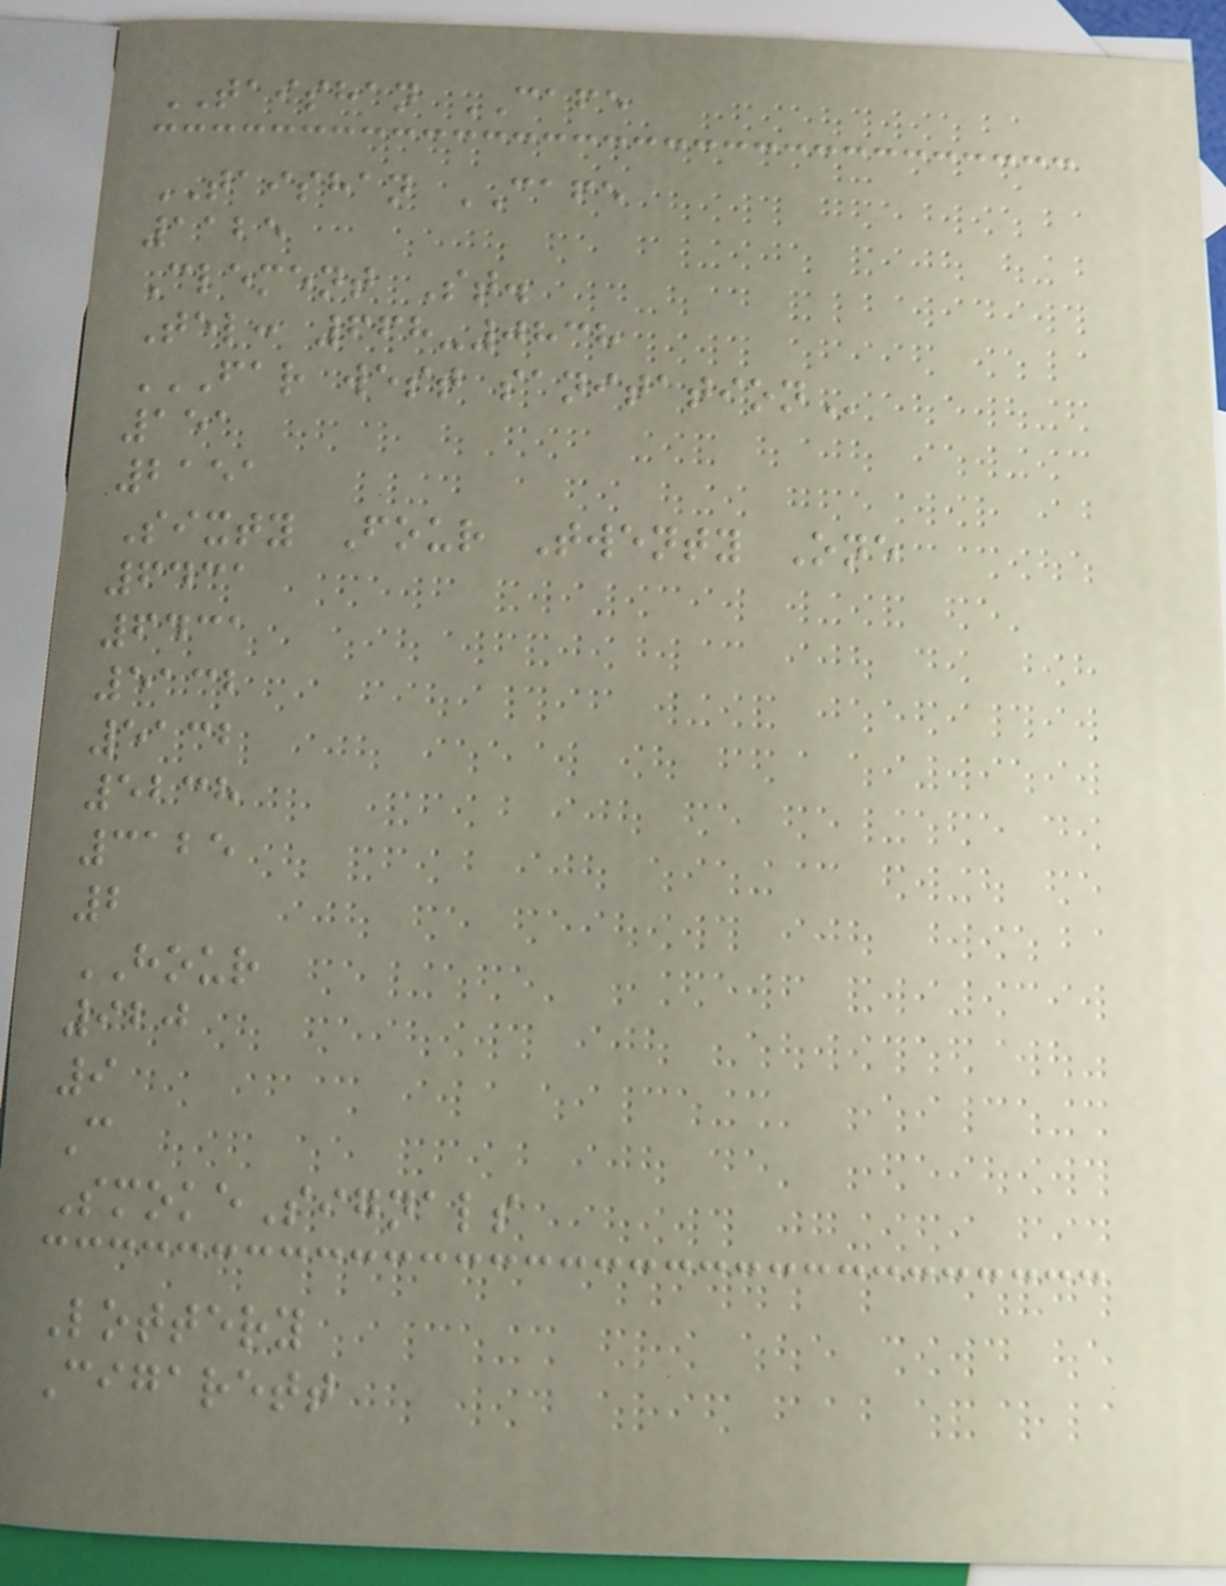TAISHAN CAFE
TAISHAN CAFE
1125
Clement St.
Tel: 668-0838
FAR WEST SANITATION
151
2151
Sixty Four Twenty One
6431
6431
5132
5132
5238
3125
2
HOUR
920
9
C
SmokeSignals
Lottery
Cigarett
